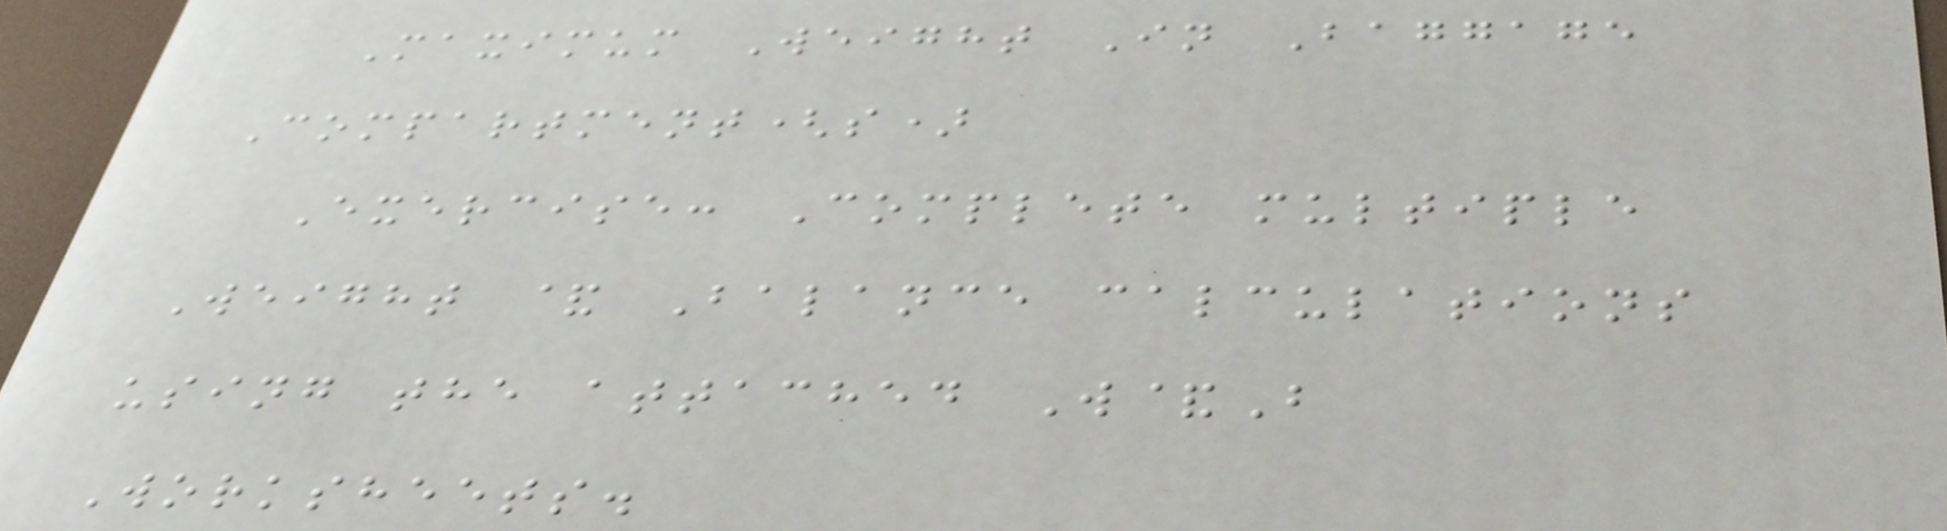Maximum Weight In Baggage
Compartment(s)
Exercise: Complete multiple
Weight & Balance calculations
using the attached W&B
Worksheets.
